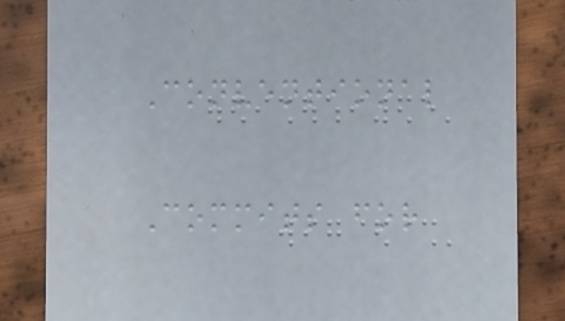Conventional
Commits for
